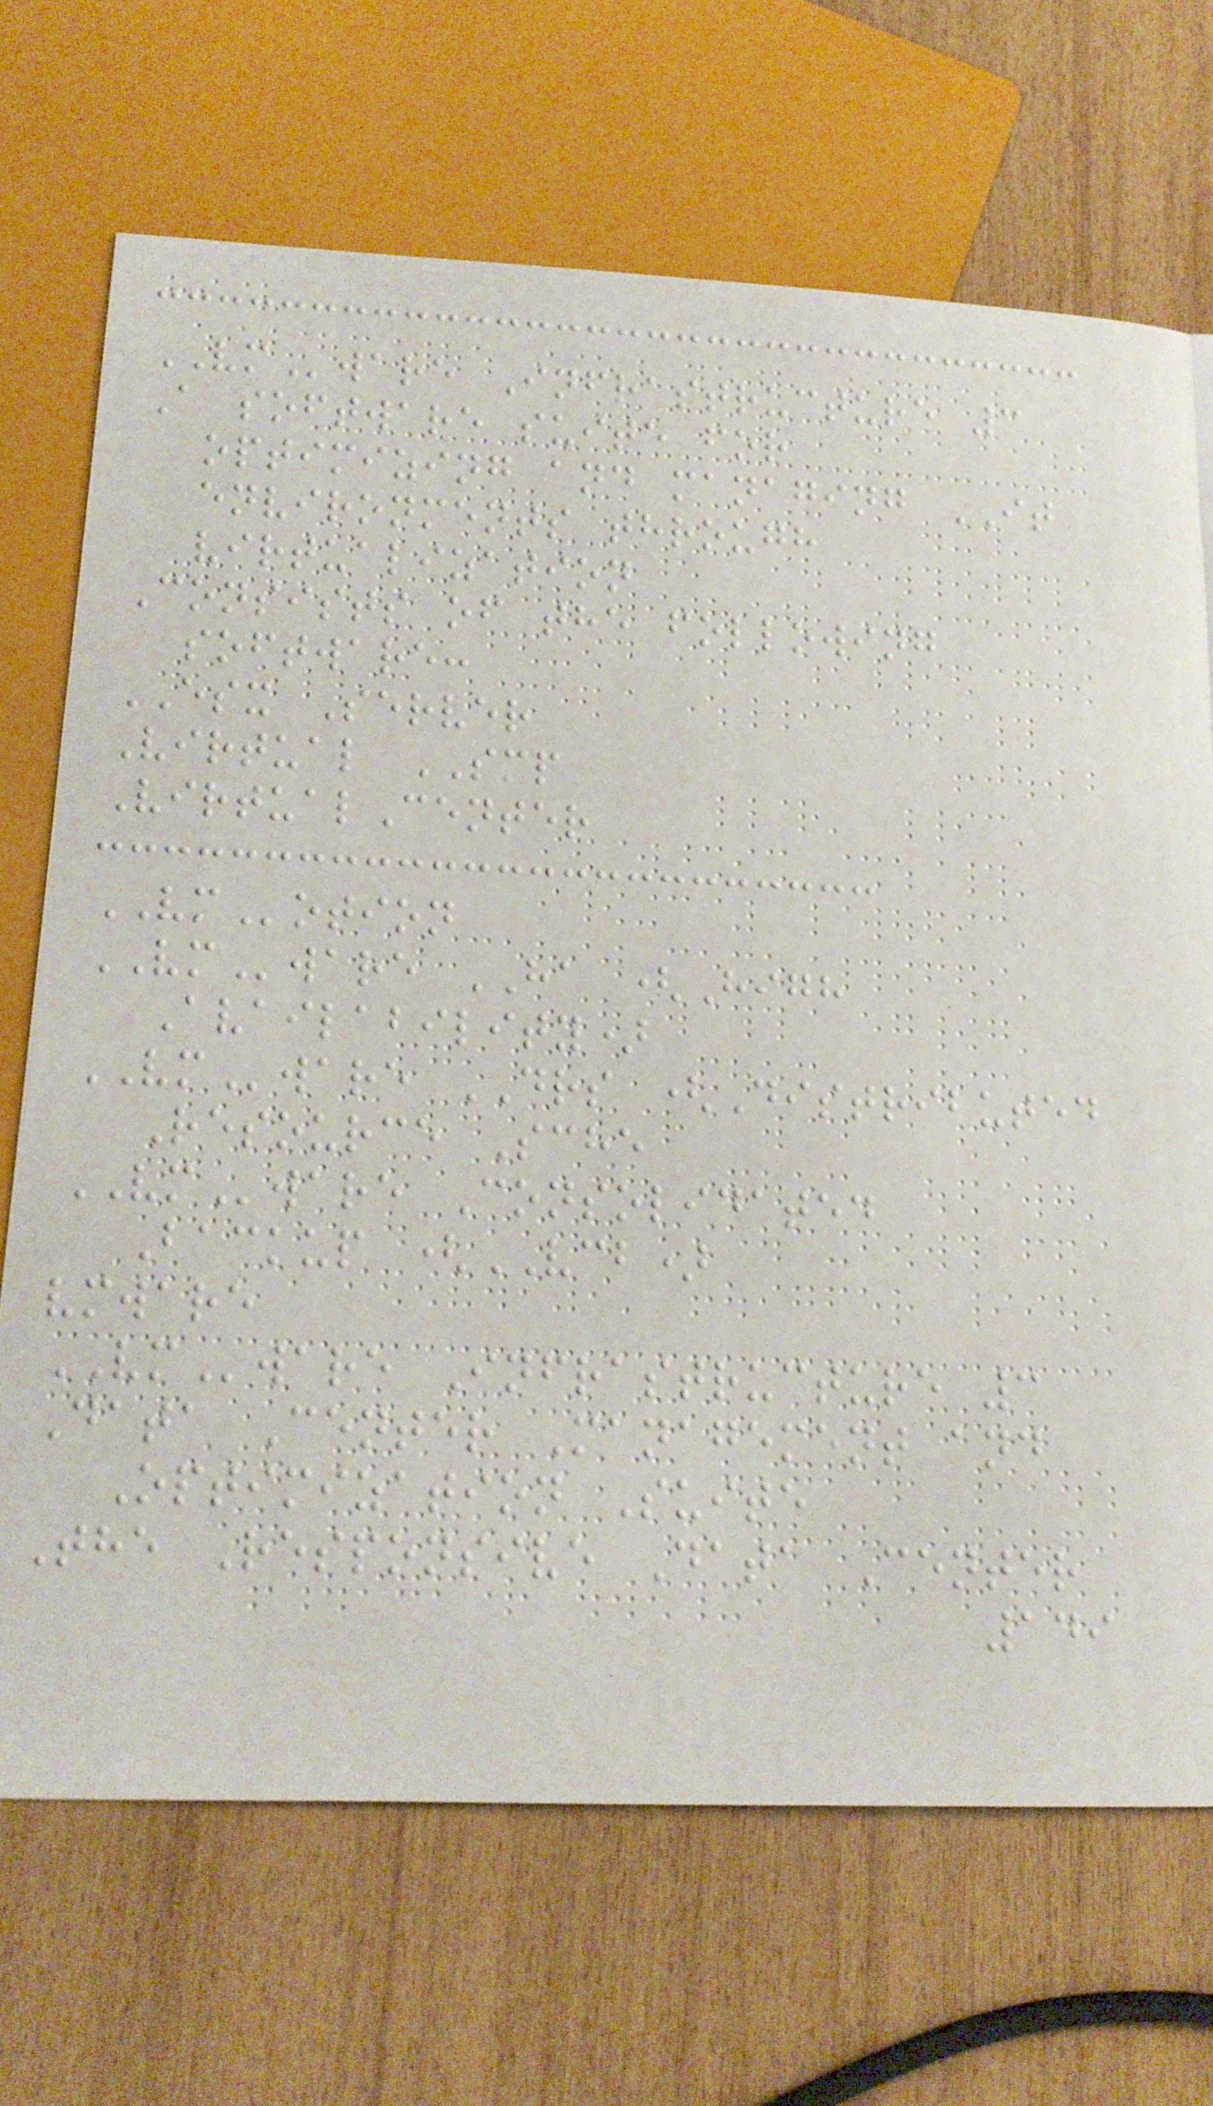VMware Infrastructure 3
A software suite for
optimizing and managing IT
environments through
virtualization
Consists of the following
software:
ESX Server
Virtual SMP
VirtualCenter
VMotion
VMware HA (High
Availability)
VMware DRS (Distributed
Resource Sche
VMware Consolidated
Backup (VCB)
vmware
VMware Infrastructure 3
Data Center Management and
Optimization Suite
The Responsive Data Center
149
